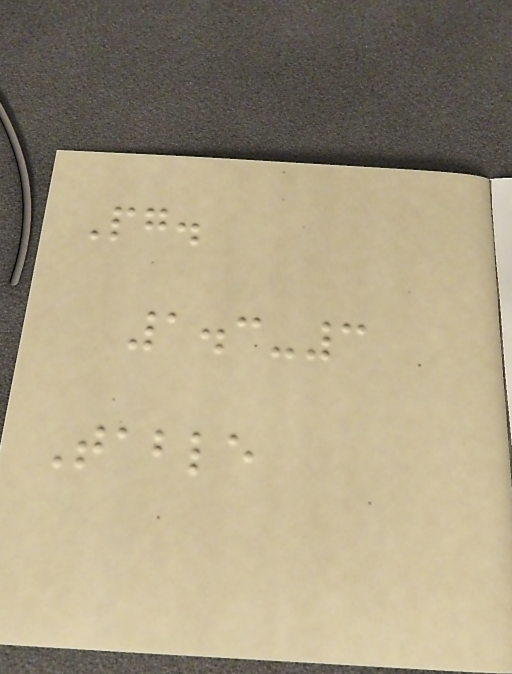Pg.
1.3-3
Table
